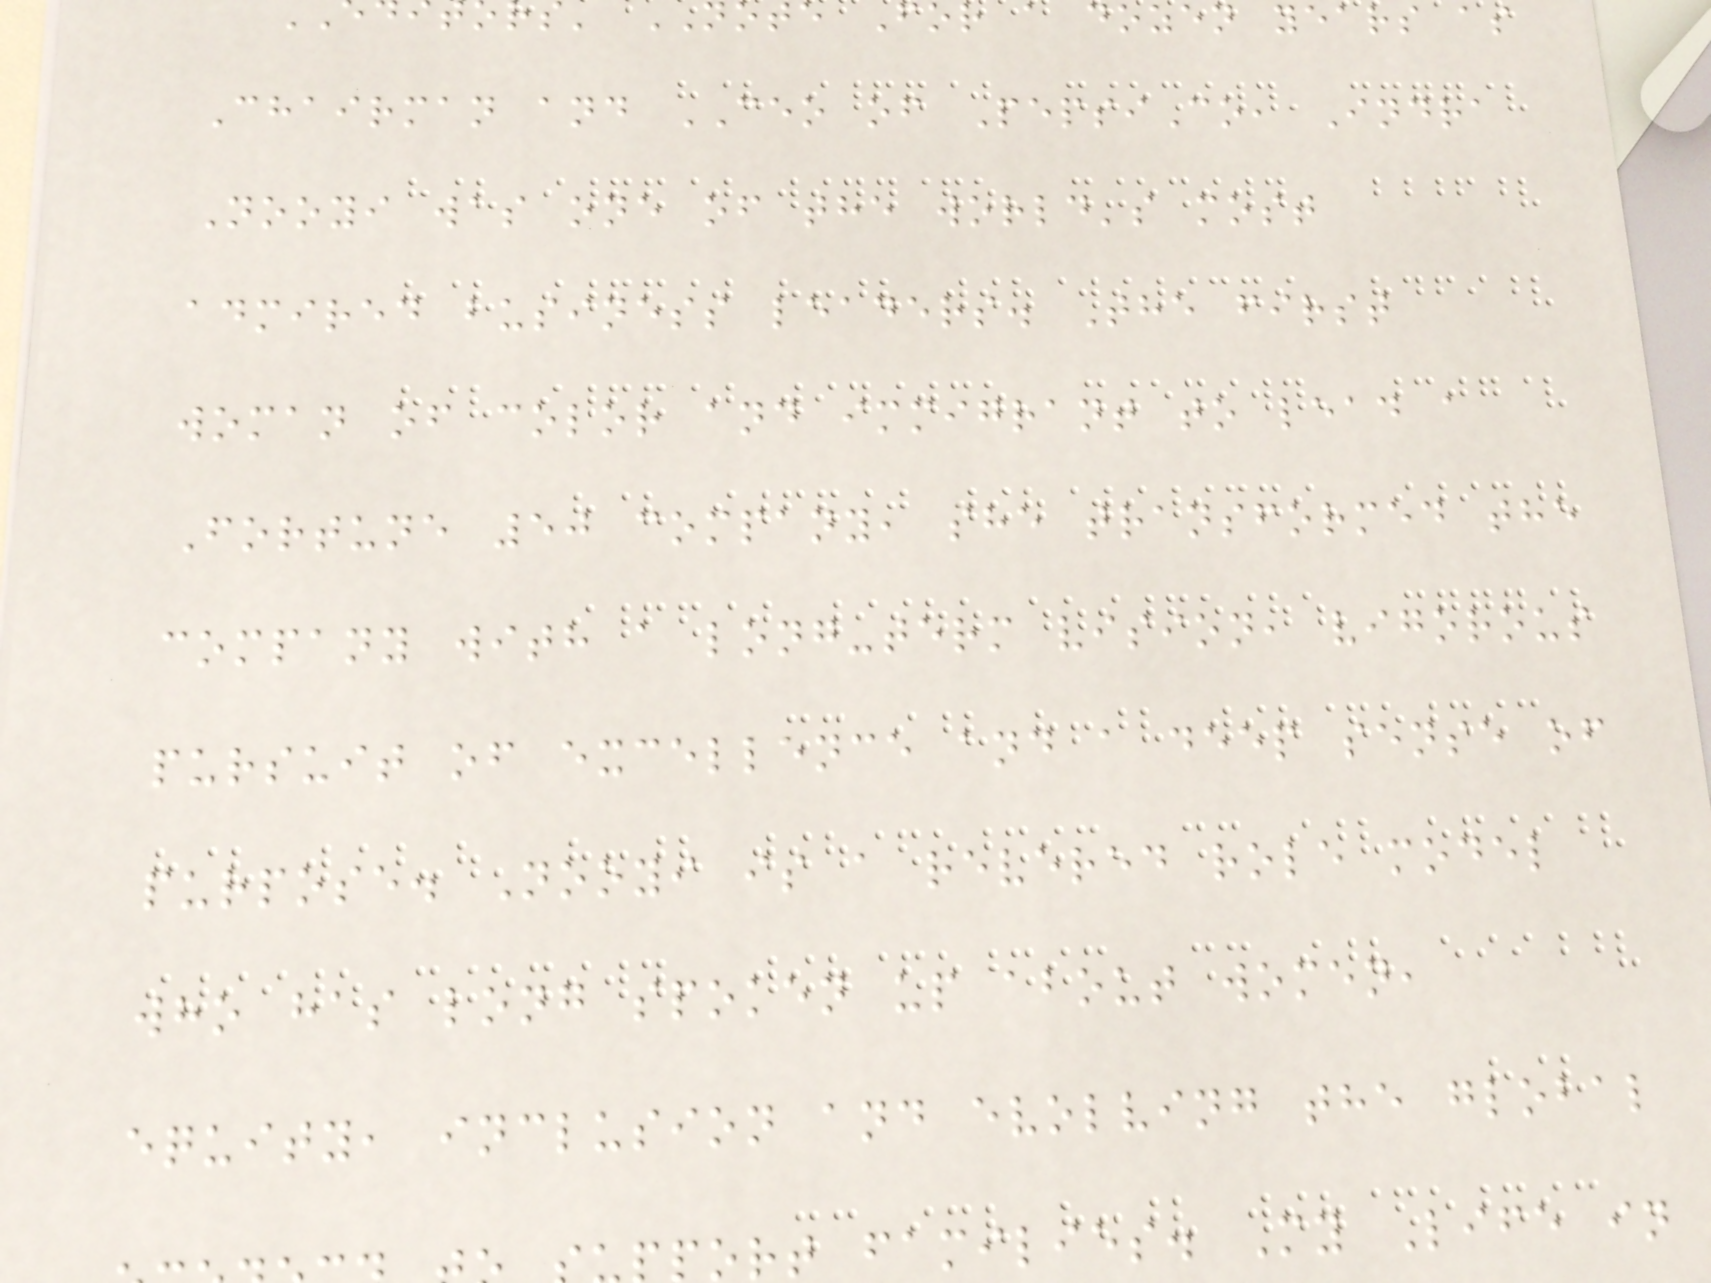te For a dozen years as
Chairman and CEO of PepsiCo, Indra
Nooyi was one of the world's most
admired business leaders. The first
woman of color and immigrant to lead a
Fortune 50 company, she transformed the
company with a long-term vision, vigorous
pursuit of excellence and a deep sense of
purpose. Nooyi is a revered role model
who has long spoken up about women,
equity, inclusion and evolving the global
port families. My Life in
